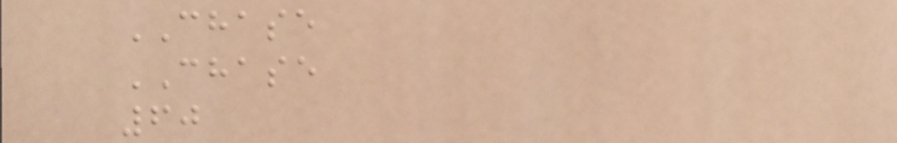CHASE
CHASE
60
